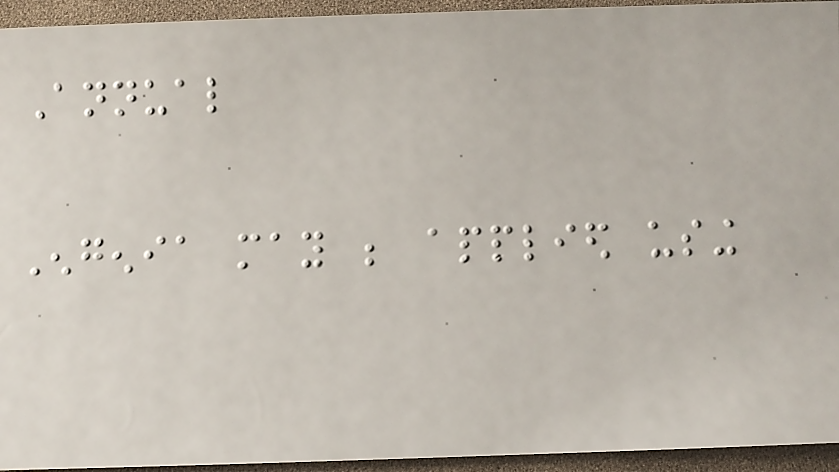Annual
Engenia may be applied using
